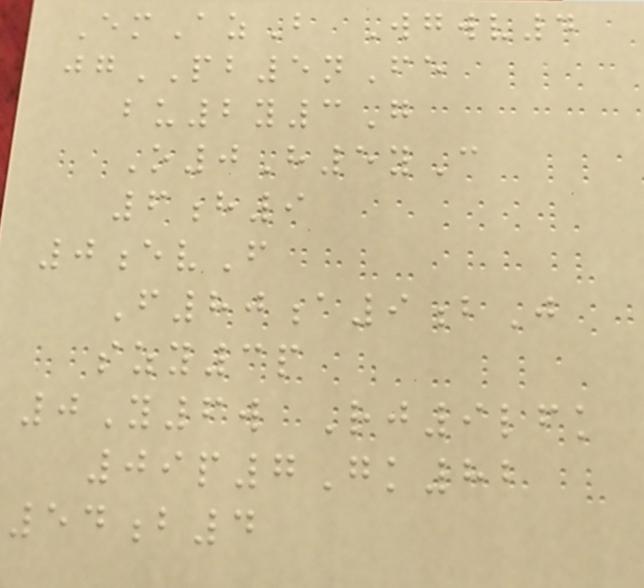EmAzB Wgwv4
jgPB5nFe
bu2y3G
O0H5yC
6h9
0evF
F80a9bJ
szy3p
0Y6w Rj9lfk
09p7Gk82
54b4
